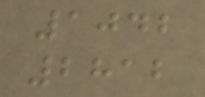1042
2812
